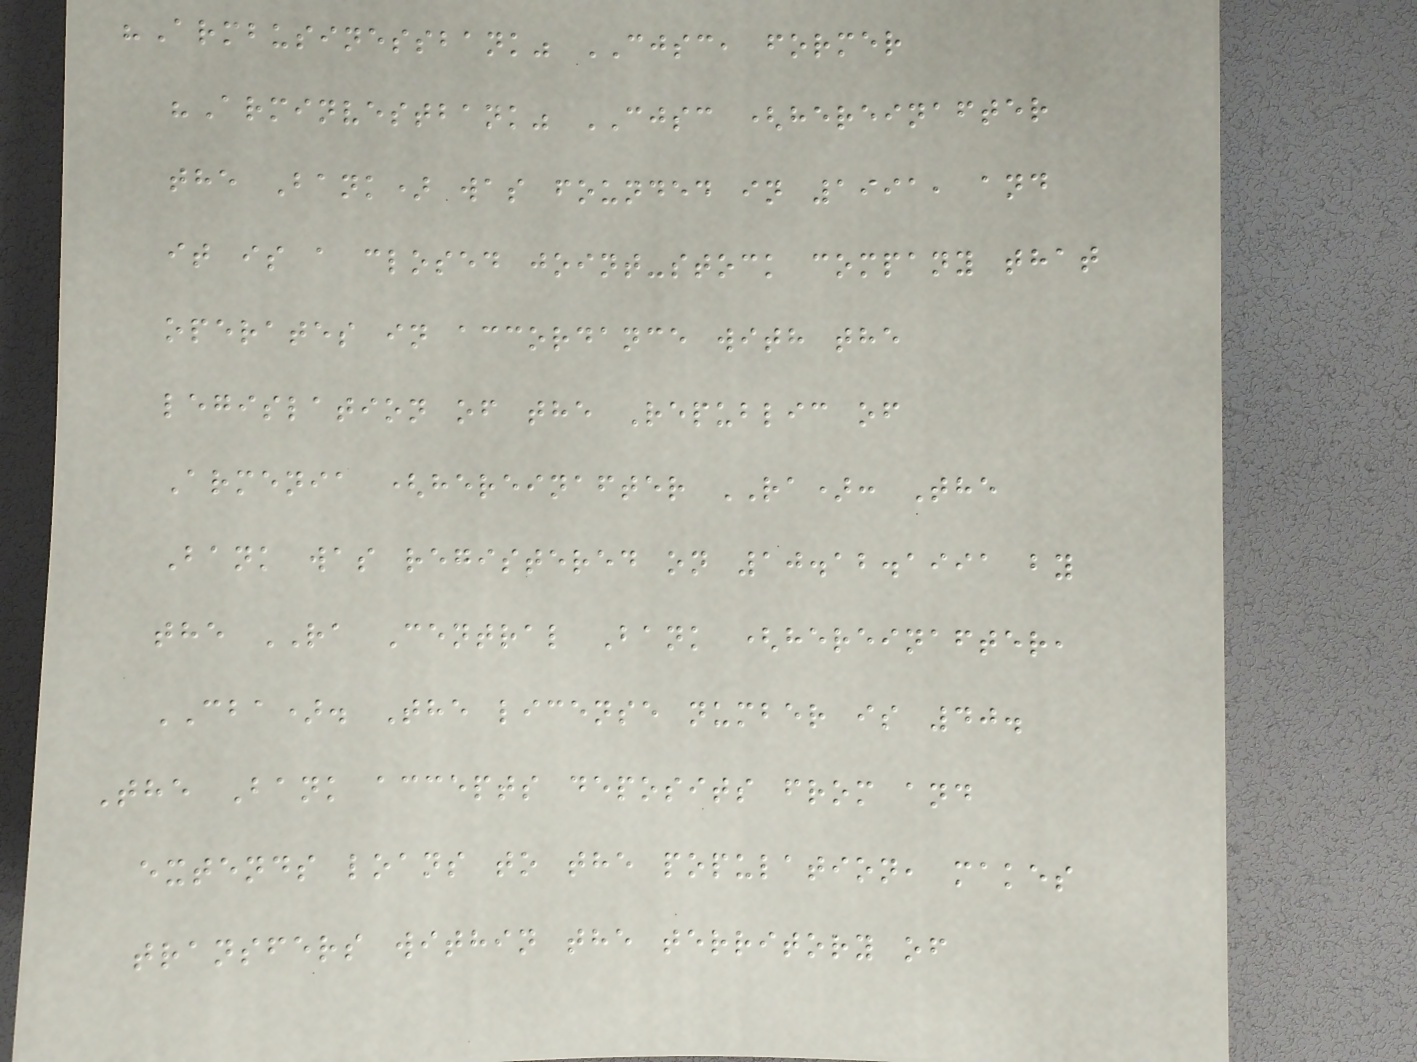"Armbusinessbank" CJSC, former
"Arminvestbank" CJSC (hereinafter
the Bank) was founded in 1991, and
it is a closed joint-stock company that
operates in accordance with the
legislation of the Republic of
Armenia (hereinafter RA): The
Bank was registered on 10.12.1991 by
the RA Central Bank (hereinafter,
CBA). The license number is 40.
The Bank accepts deposits from and
extends loans to the population, makes
transfers within the territory of
